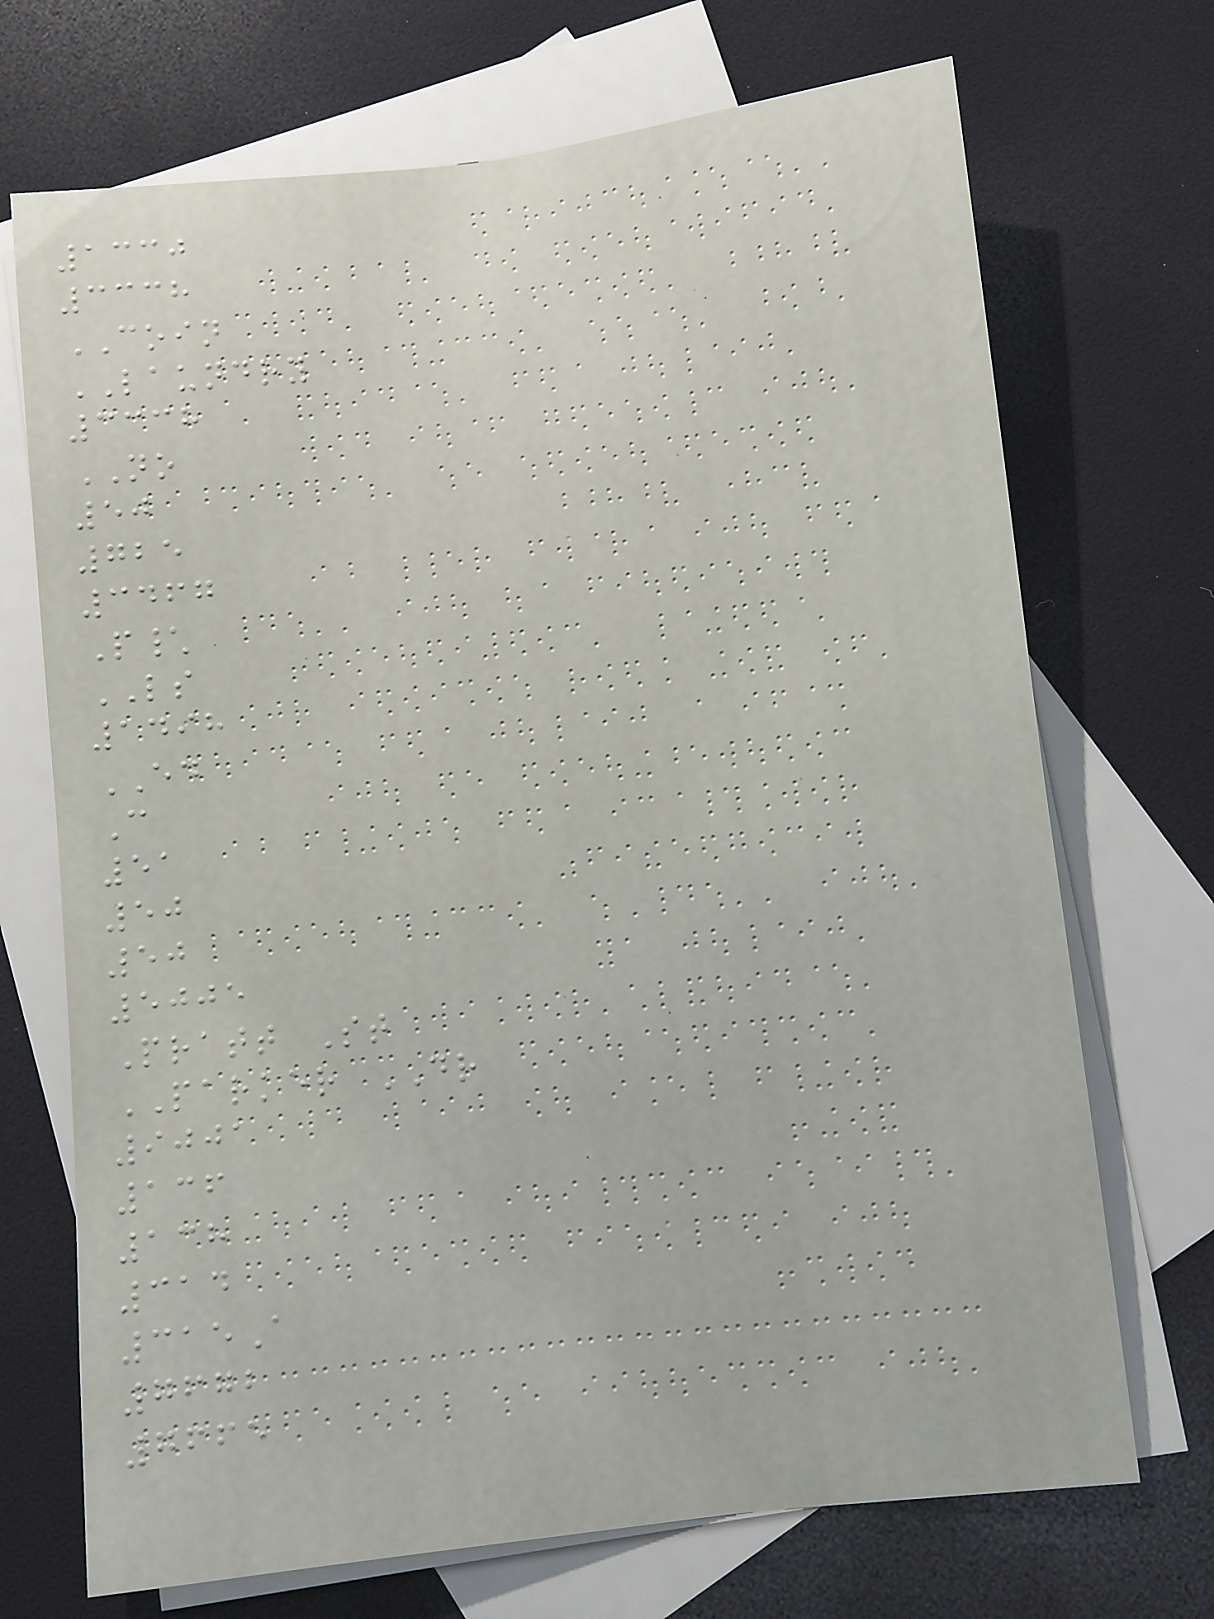1330
3338
COIN
LAUNDRY
3338
NO
50
725
3467
P\
LS
1498
ED
C
51
50
50
5005
Pratt St
PARKER DR
9001
136
138
314
315A
7672
7665
